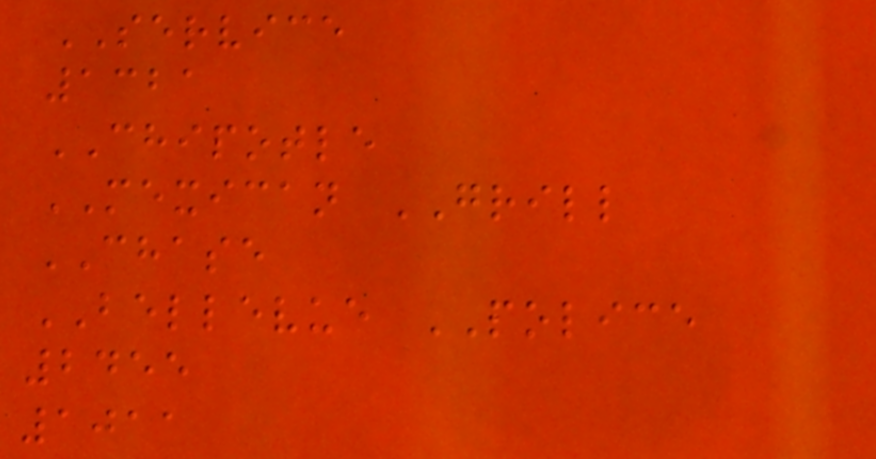SERVICE
1321
CHIPOTLE
MEXICAN GRILL
CHASE
BELLEVUE POLICE
2455
1011
